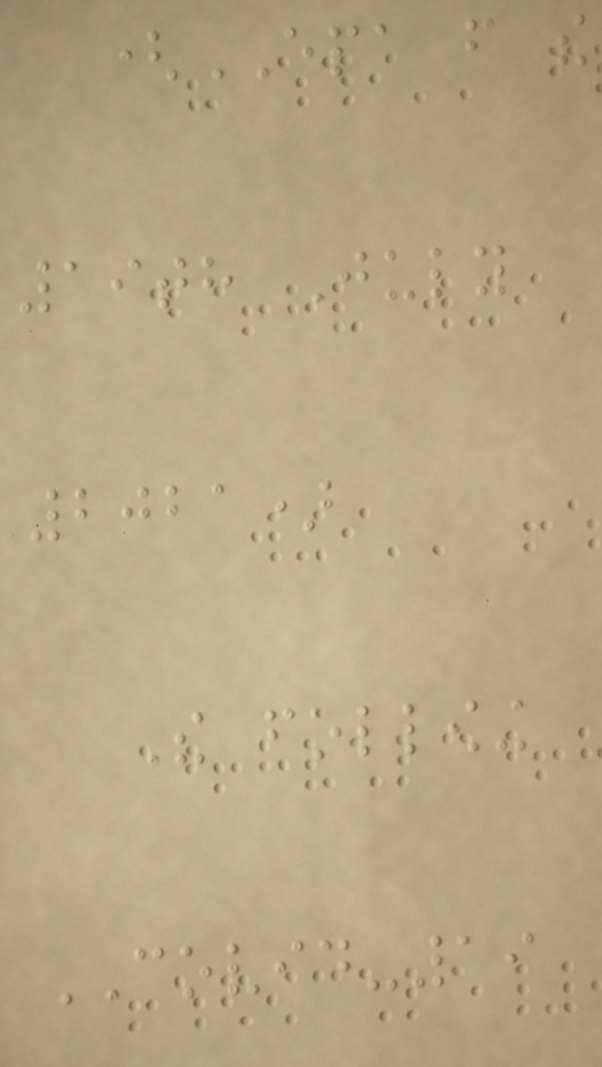(EPA from the
19th July
2021)
The following
COVID-19
